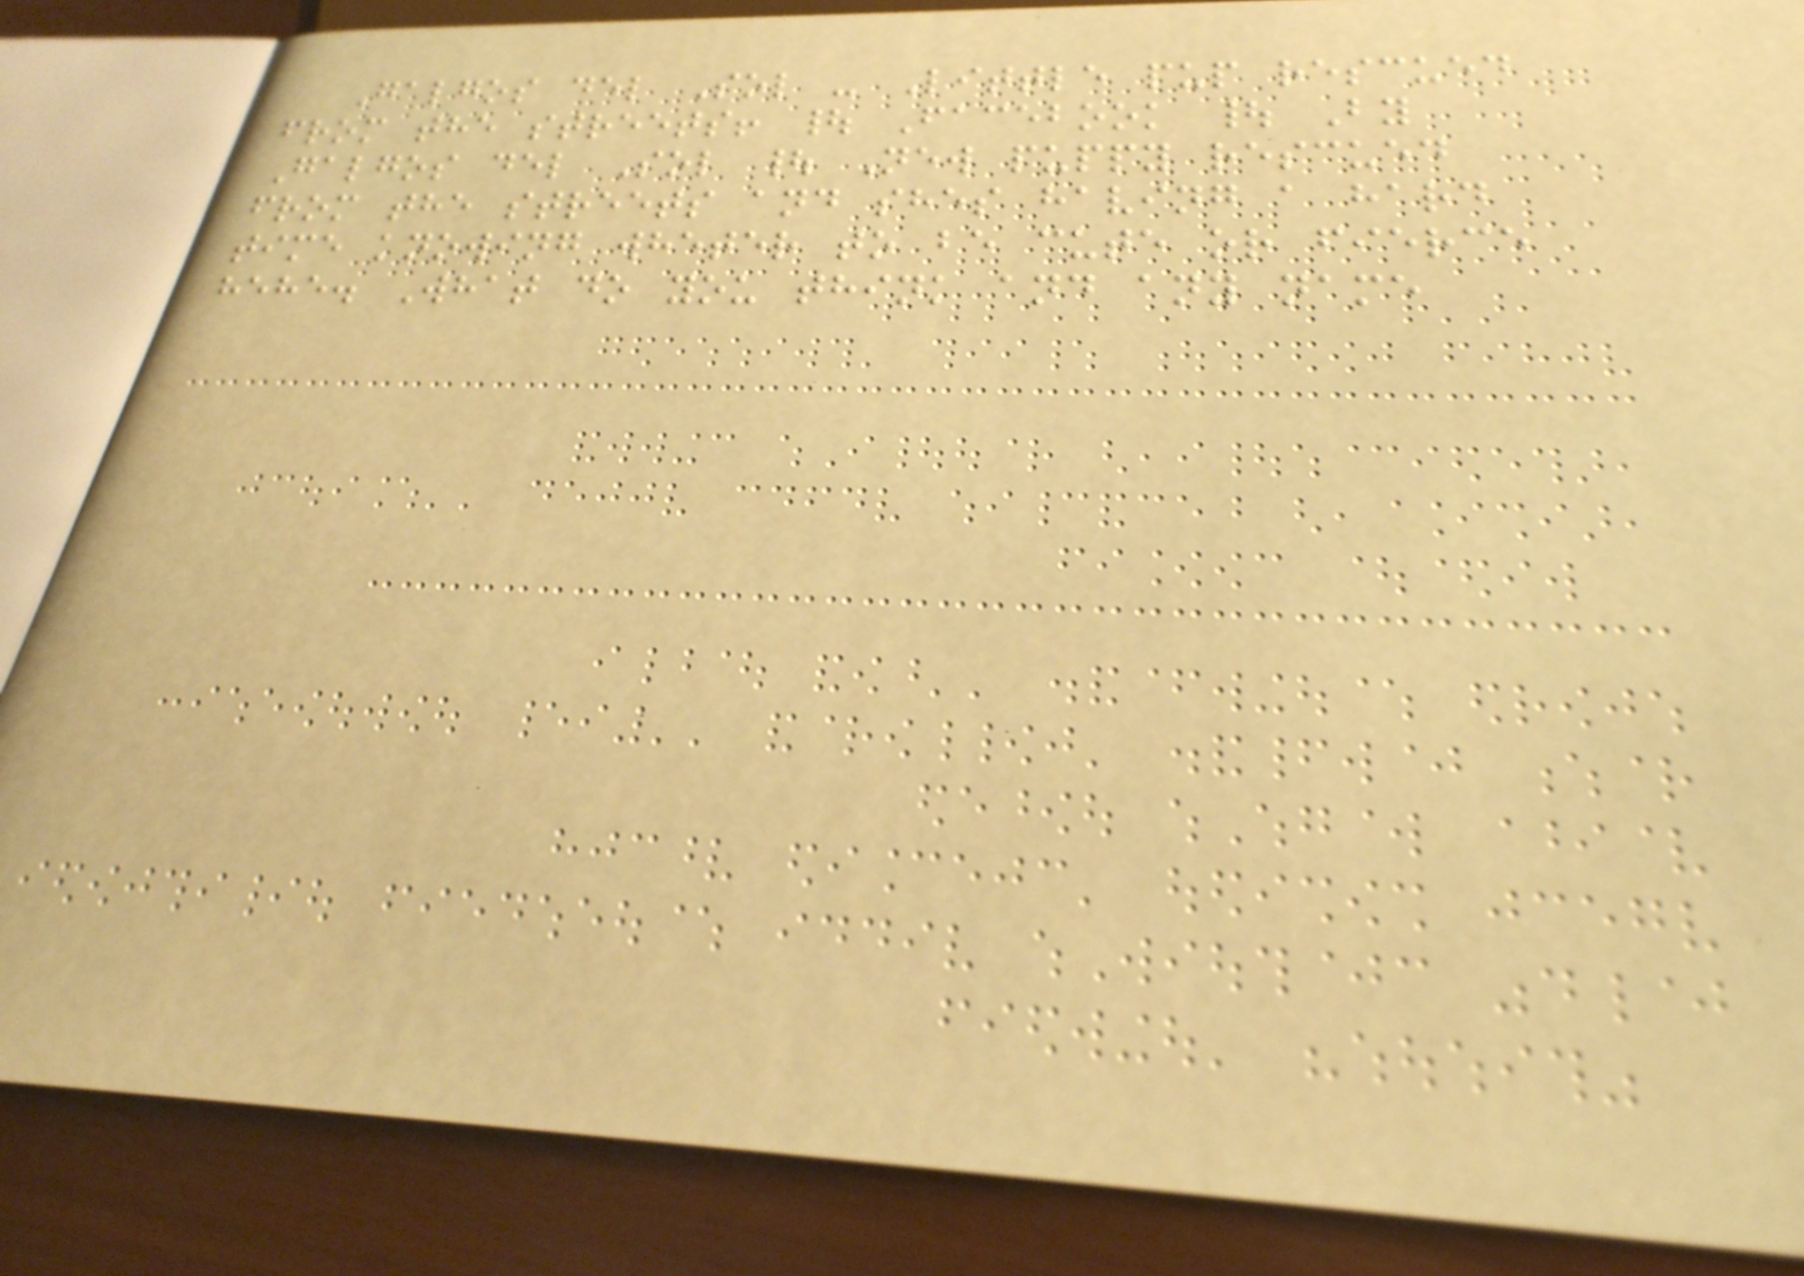Galgos del Sol - Little pup rescued
from the streets! | Facebook | By
Galgos del Sol | New puppy rescued
from the streets and shes having a hard
time knowing wheter to be cute or fierce
hehe. What do you think and any name
